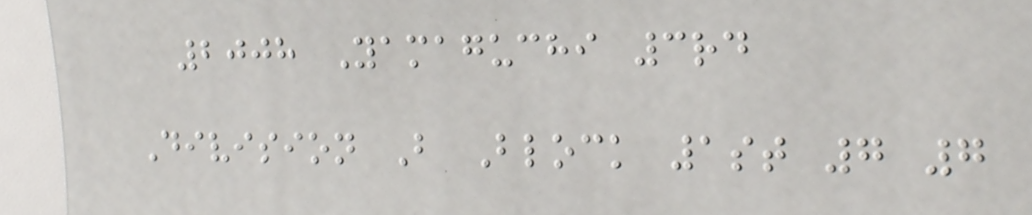2008 Yamaguchi 3rd
Division B Block 1st 7 7
